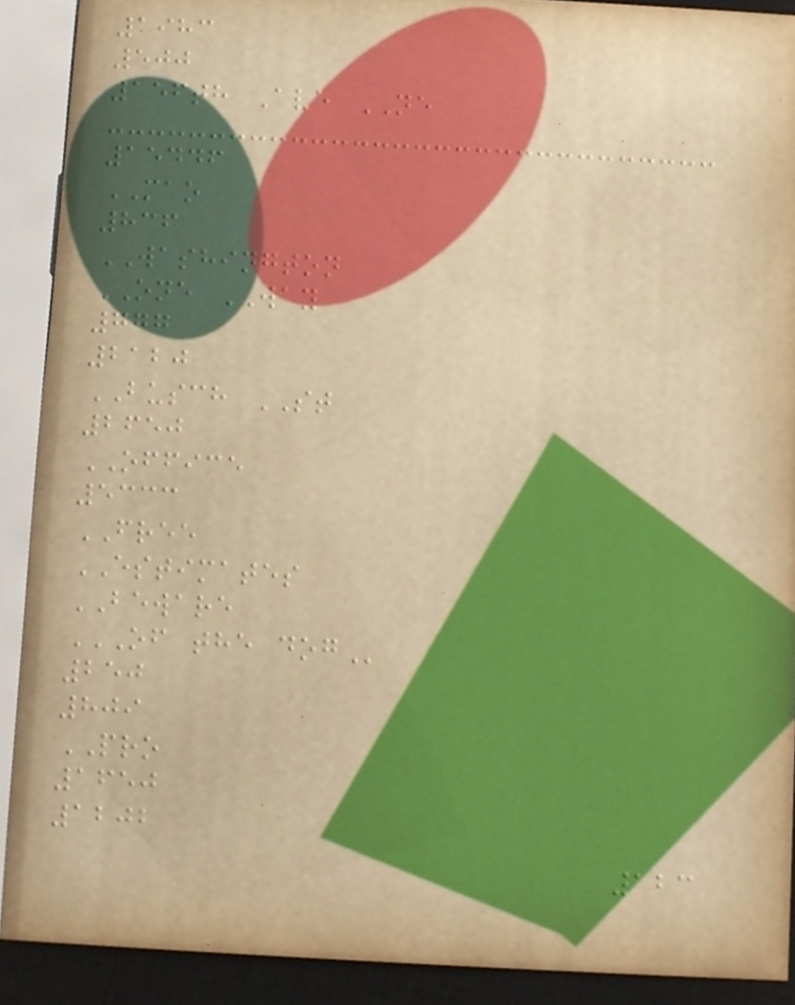1983
500
156th Ave NE
15446
MAO
836
WASHINGTON
ONE WAY
777
2120
BUSCH ST
2650
OFFICE
5333
FREE
ESTIMATES
BEWARE
OF THE DOG
250
809
PRO
1650
1202
123
